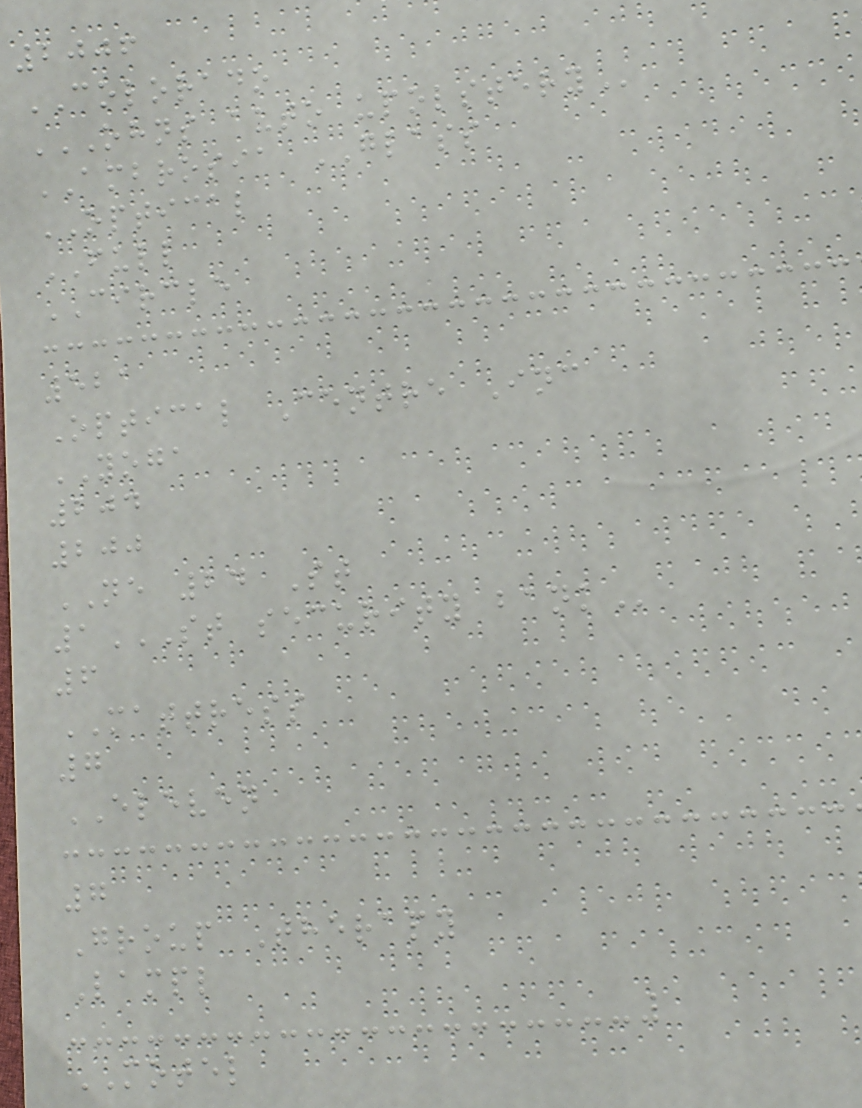2006
COLORADO
OHNS AUTO UPOLSTERY
AMBROSIA GLASS
OPTICAL
FULL
CIRCLE
521
Optical Centre Inc
YOGA
204
200
NE 24 St
1ST SECURITY BANK
6
MATTRESS
7
ELEVEN
7
Group Therapy
Lampl
MOTEL
